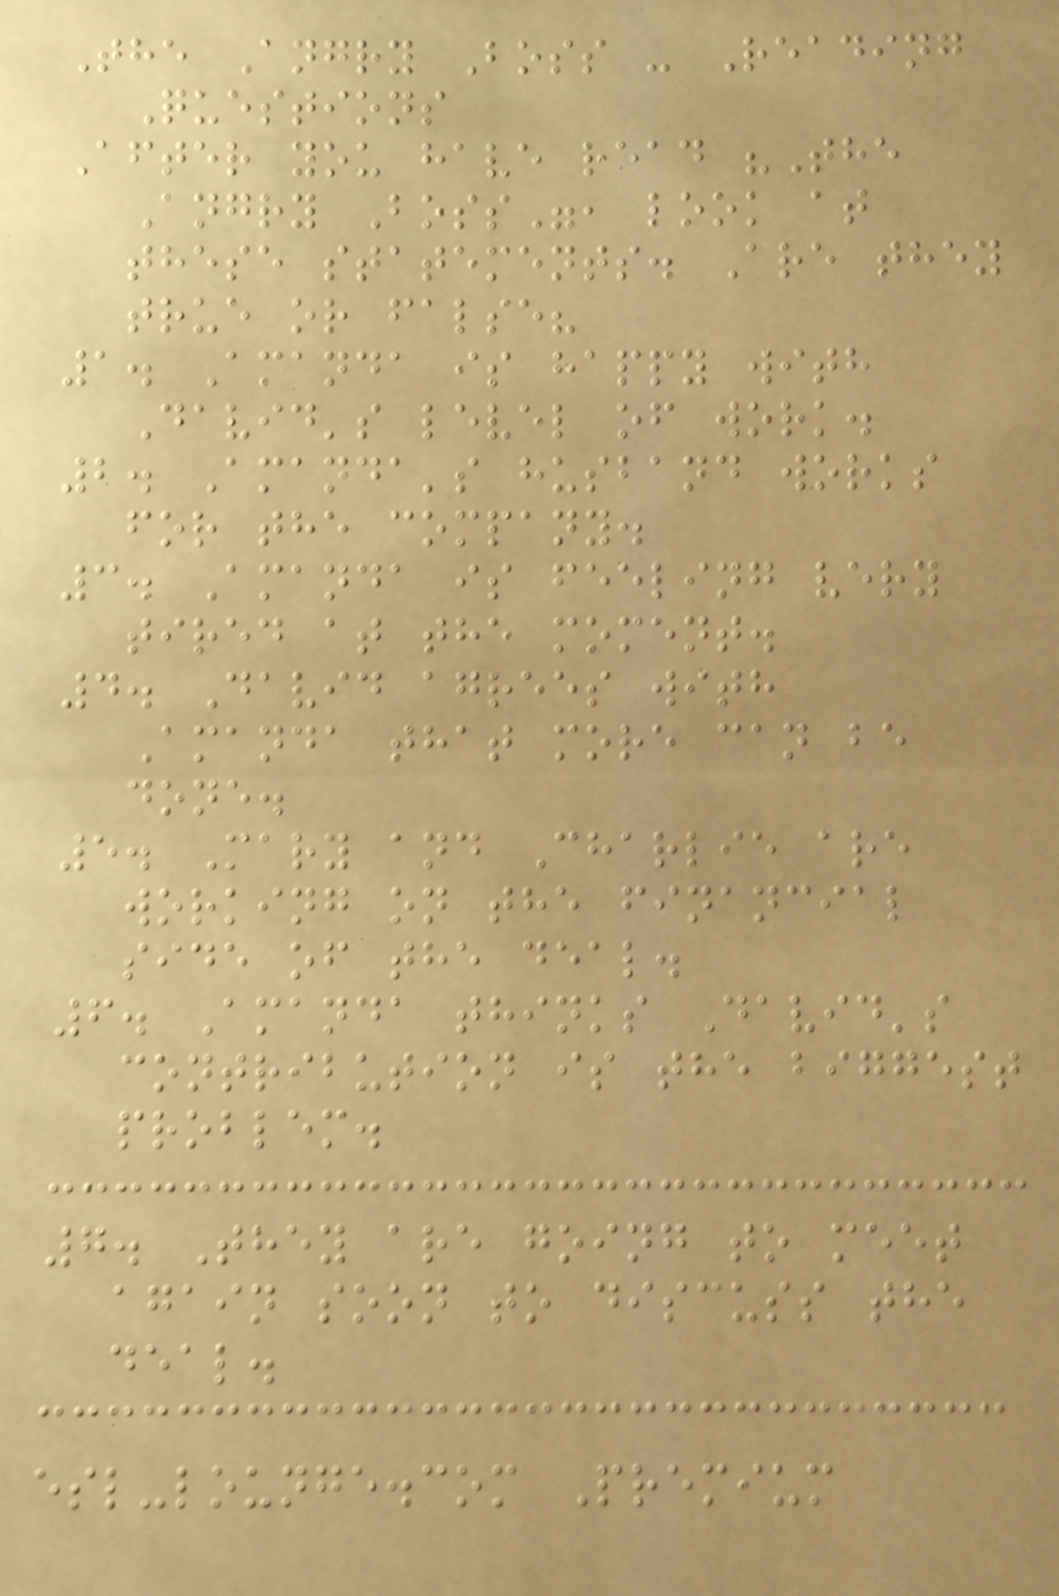The Angry Boss - Reading
Questions
After you have read "The
Angry Boss", look at
these statements. Are they
true or false?
1. Amanda is happy with
David's level of work.
2. Amanda's husband works
for the company.
3. Amanda is feeling very
tired at the moment.
4. David agrees with
Amanda that more can be
done.
5. Mary and Charlie are
working on the financial
side of the deal.
6. Amanda thinks David's
contribution is the biggest
problem.
7. They are going to meet
again soon to discuss the
deal.
esl-lounge.com Premium
